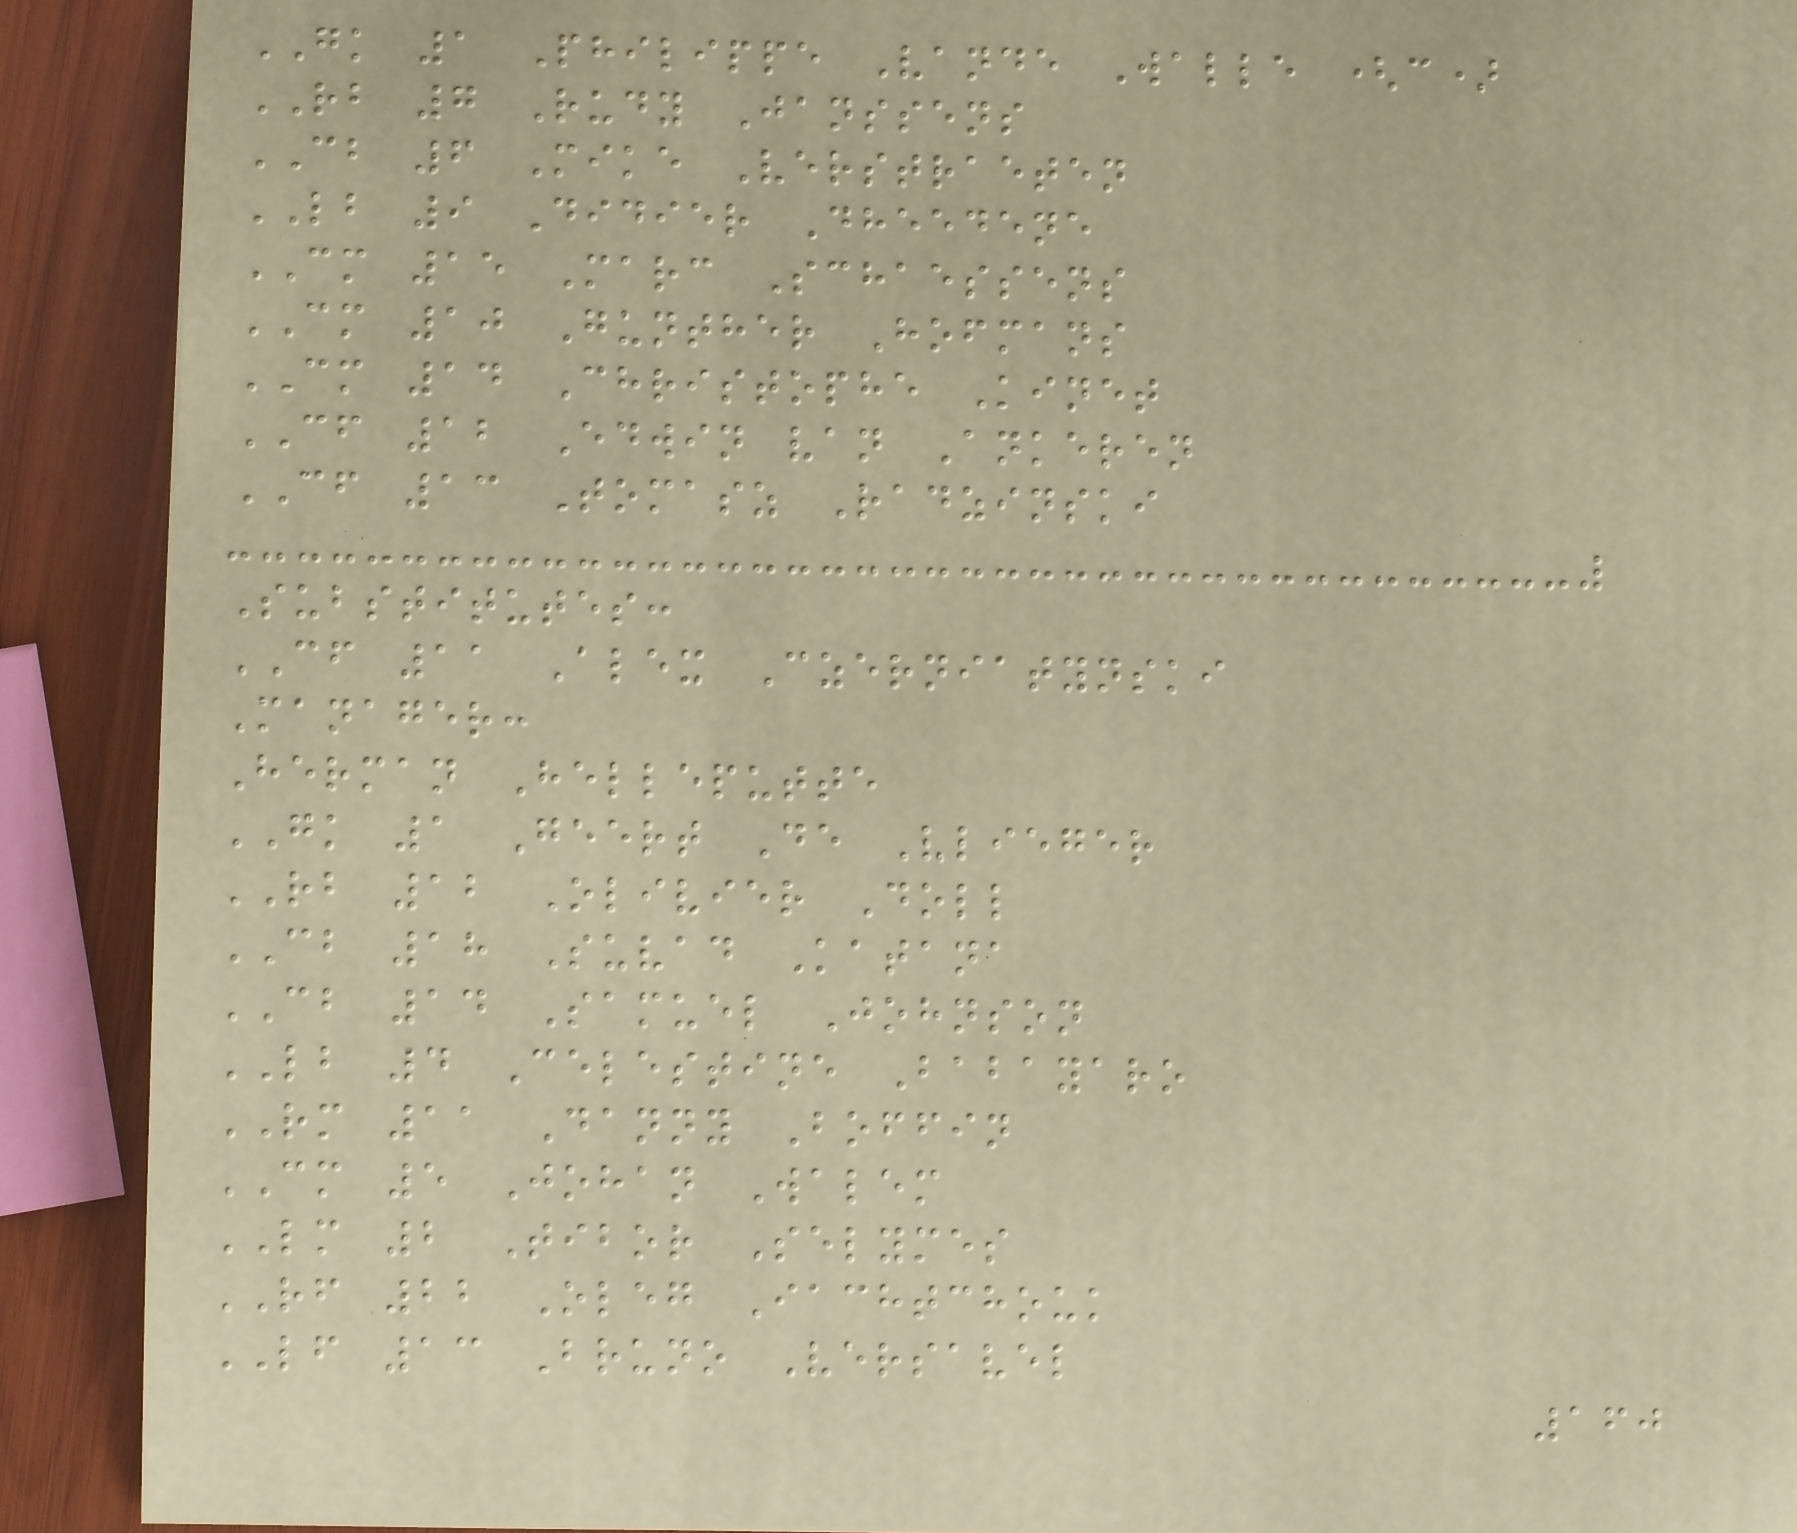GK 1 Philippe Vande Walle (c)
RB 7 Rudy Janssens
CB 6 Mike Verstraeten
LB 9 Didier Dheedene
CM 15 Marc Schaessens
CM 10 Gunther Hofmans
CM 14 Christophe Kinet
CF 12 Edwin van Ankeren
CF 13 Tomasz Radzinski
Substitutes:
CF 11 Alex Czerniatynski
Manager:
Herman Helleputte
GK 1 Geert De Vlieger
RB 12 Olivier Doll
CB 18 Suvad Katana
CB 14 Samuel Johnson
LB 4 Celestine Babayaro
RM 11 Danny Boffin
CM 5 Johan Walem
LM 2 Tibor Selymes
RF 22 Oleg Iachtchouk
LF 13 Bruno Versavel
160
